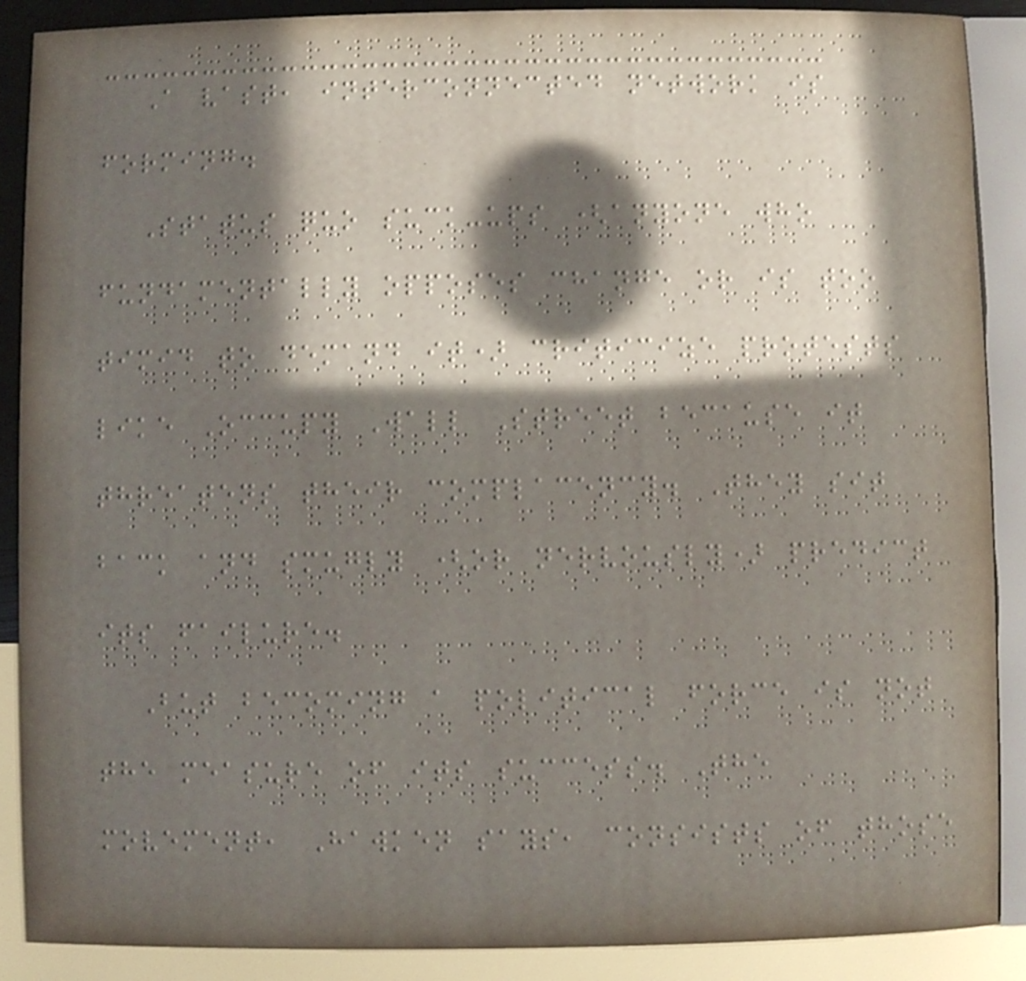A vast, interconnected network is
forming.
Status quo suck-ups (anyone who
fundamentally opposes change or is too
timid to demand it) criticize protests
like Occupy Wall Street because it
threatens their complacency. They sit
back and smugly (or nervously) predict
its failure.
But becoming a political force is not
the measure of its success. The
movement, Hawken says, consists of those
